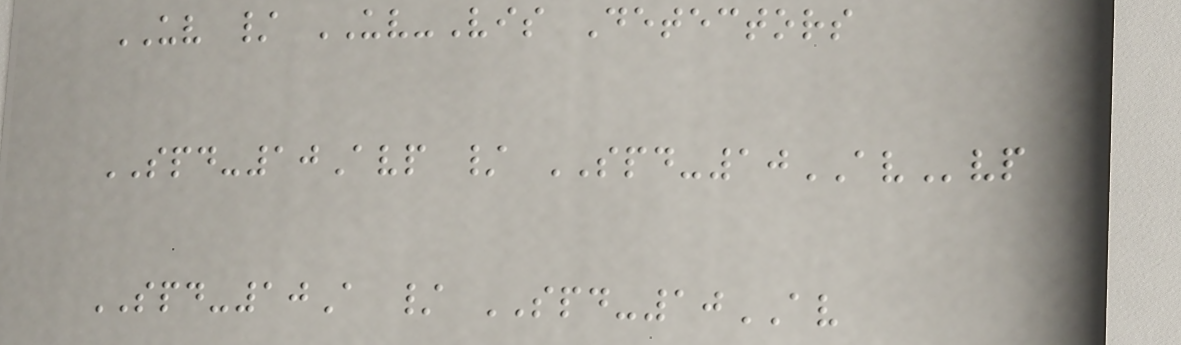UV / UV-Vis Detectors
SPD-10Avp / SPD-10AVvp
SPD-10A / SPD-10AV
